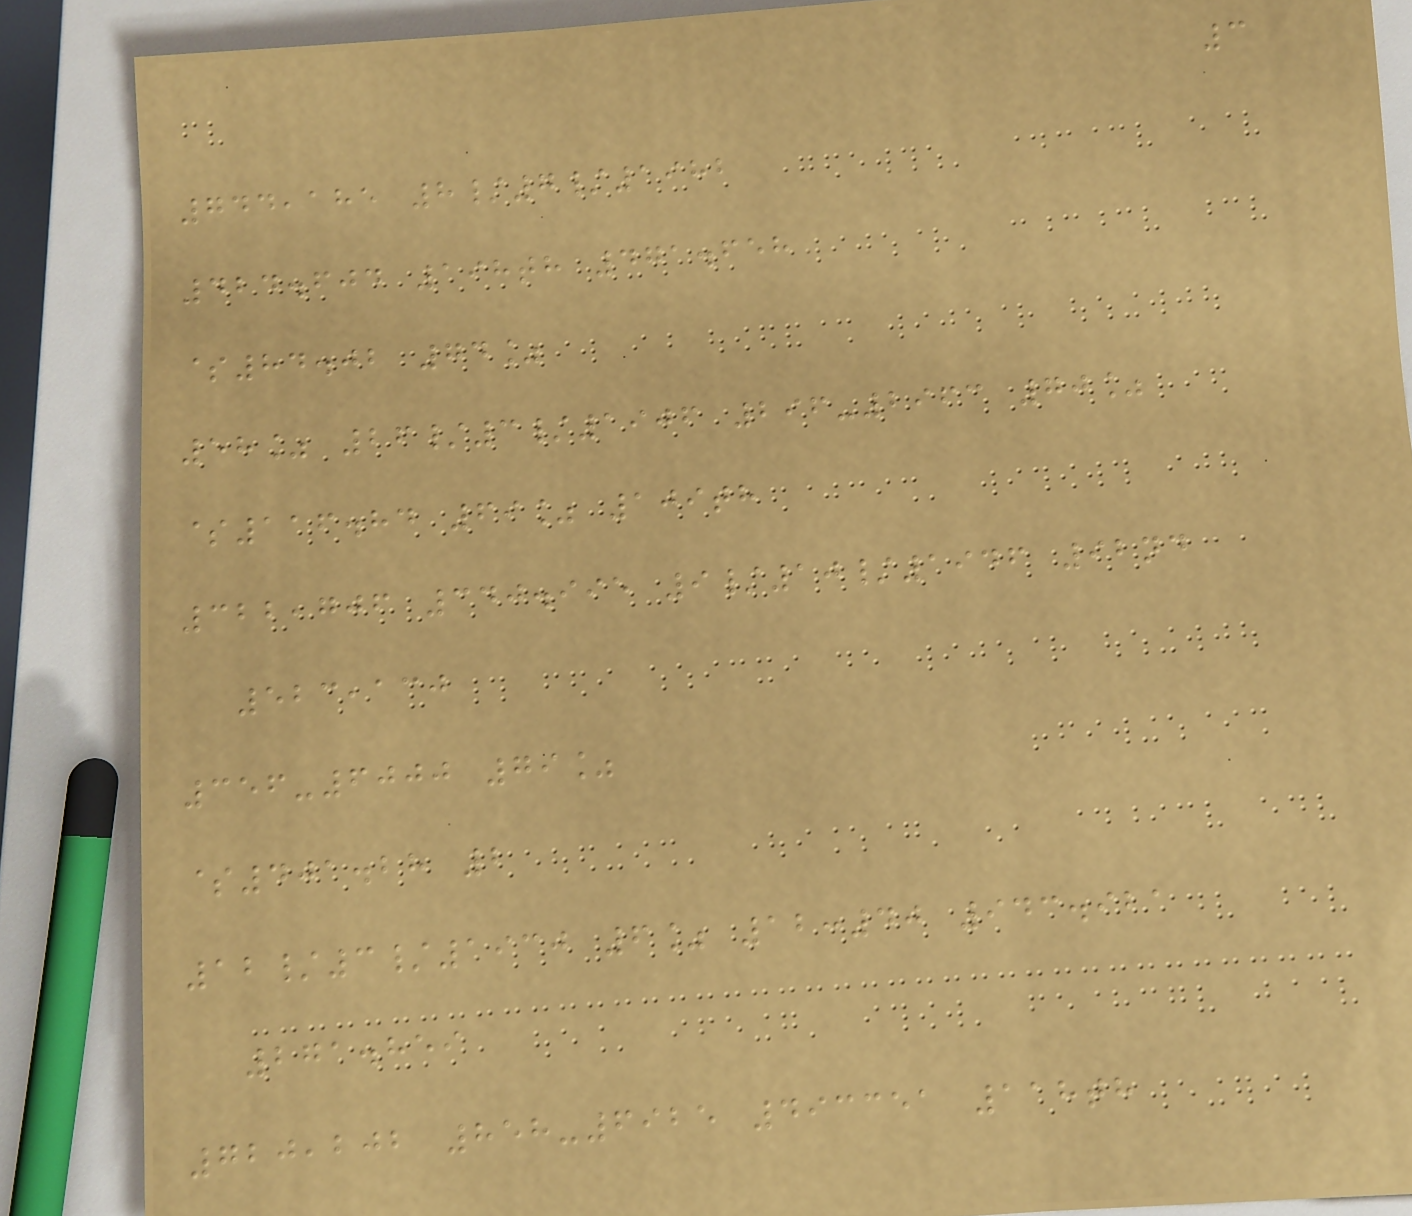3
744,185 8/7/1982
424.604 198th 471.658
$84.02 74%
58% 26/3/1906 296-2963 70%
$116.84 69% 109th
322,706 340.995 9/10/1946 92nd
523,130
356-6000 79%
$401.28 2
12/3/1930 6% 12:40 943.921
271.859
720,202 858-6925 493351 118th
